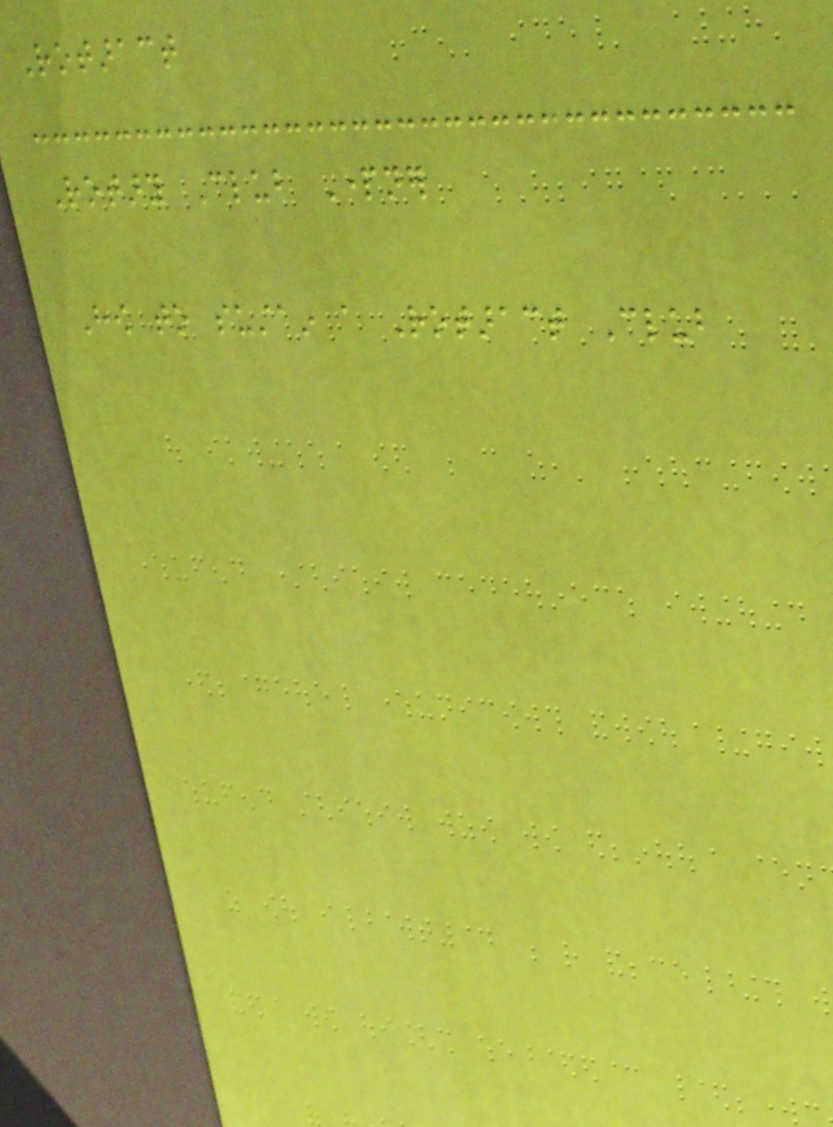Rotaract
Rotary Club Partner
How to sustain a Rotaract Club
